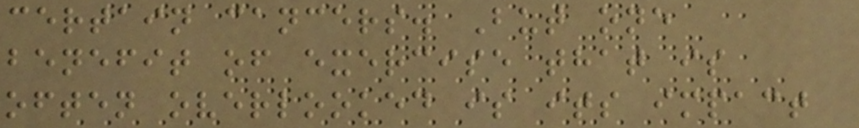certain cancers. But one
benefit of exercise that is
often overlooked is its impact
